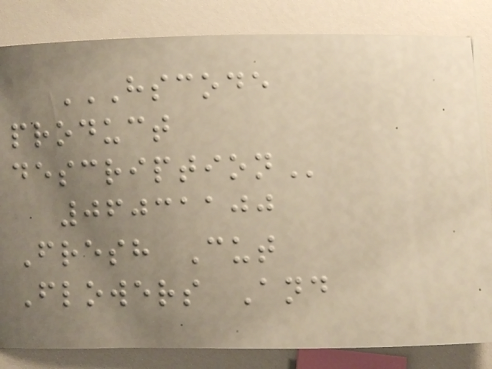HSCODE
PRODUCT
DESCRIPTION
06031100
Fresh Cut
Flowers And
